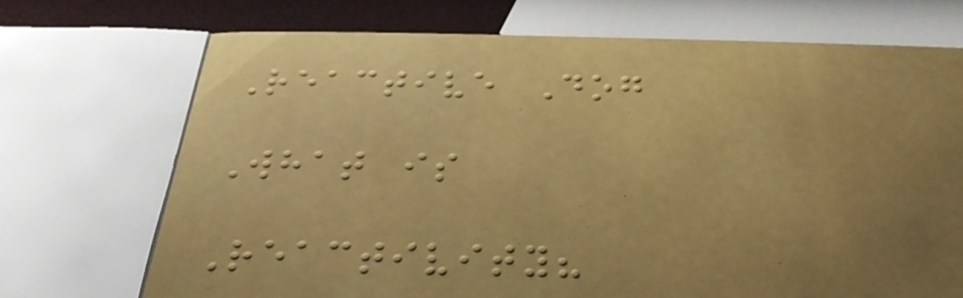Reactive Dog
What is
Reactivity?
